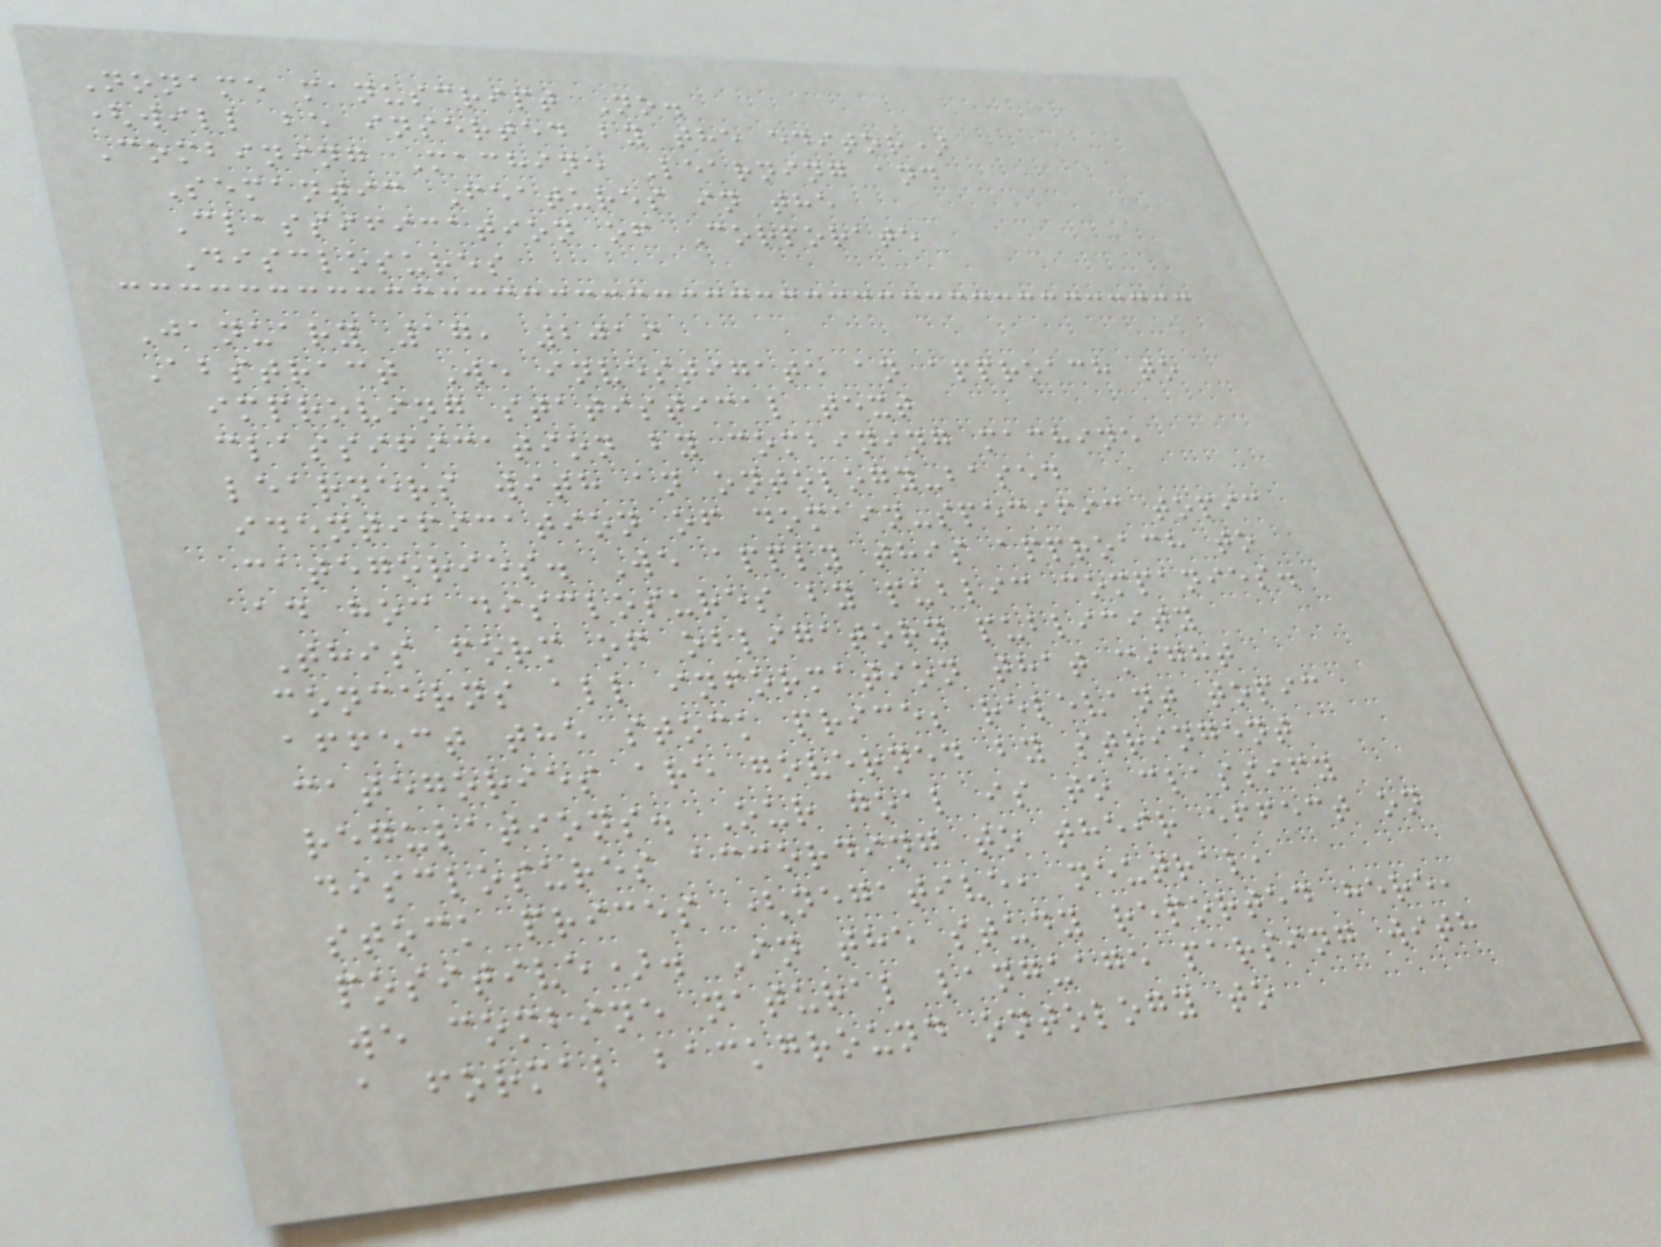Noname manuscript No.
(will be inserted by the editor)
Combining Machine Learning and
Semantic Features in the
Classification of Corporate
Disclosures
January 17, 2019
Abstract We investigate an approach to
improving statistical text
classification by combining machine
learners with an ontology-based
identification of domain-specific topic
categories. We apply this approach to
ad hoc disclosures by public companies.
This form of obligatory publicity
concerns all information that might
affect the stock price; relevant topic
categories are governed by stringent
regulations. Our goal is to classify
disclosures according to their effect on
stock prices (negative, neutral,
positive). In the study reported here,
we combine natural language parsing with
a formal background ontology to
